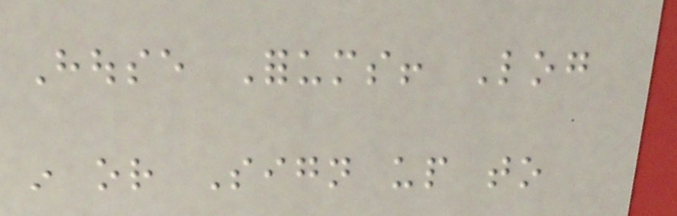House Forums! Log
in or Sign up to
